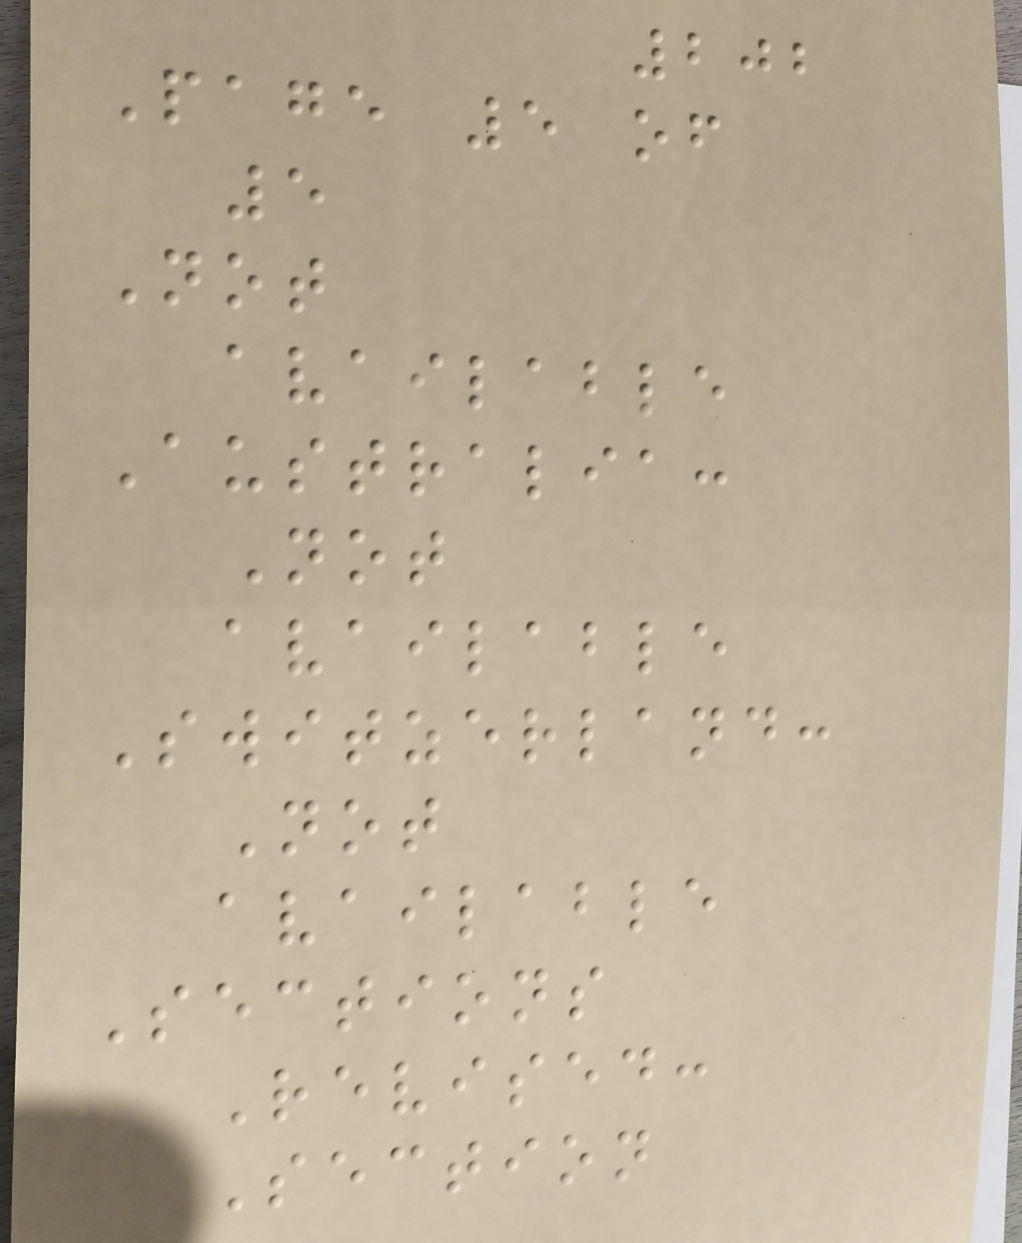202
Page 5 of
5
Not
available
Australia:
Not
available
Switzerland:
Not
available
Sections
Revised:
Section
